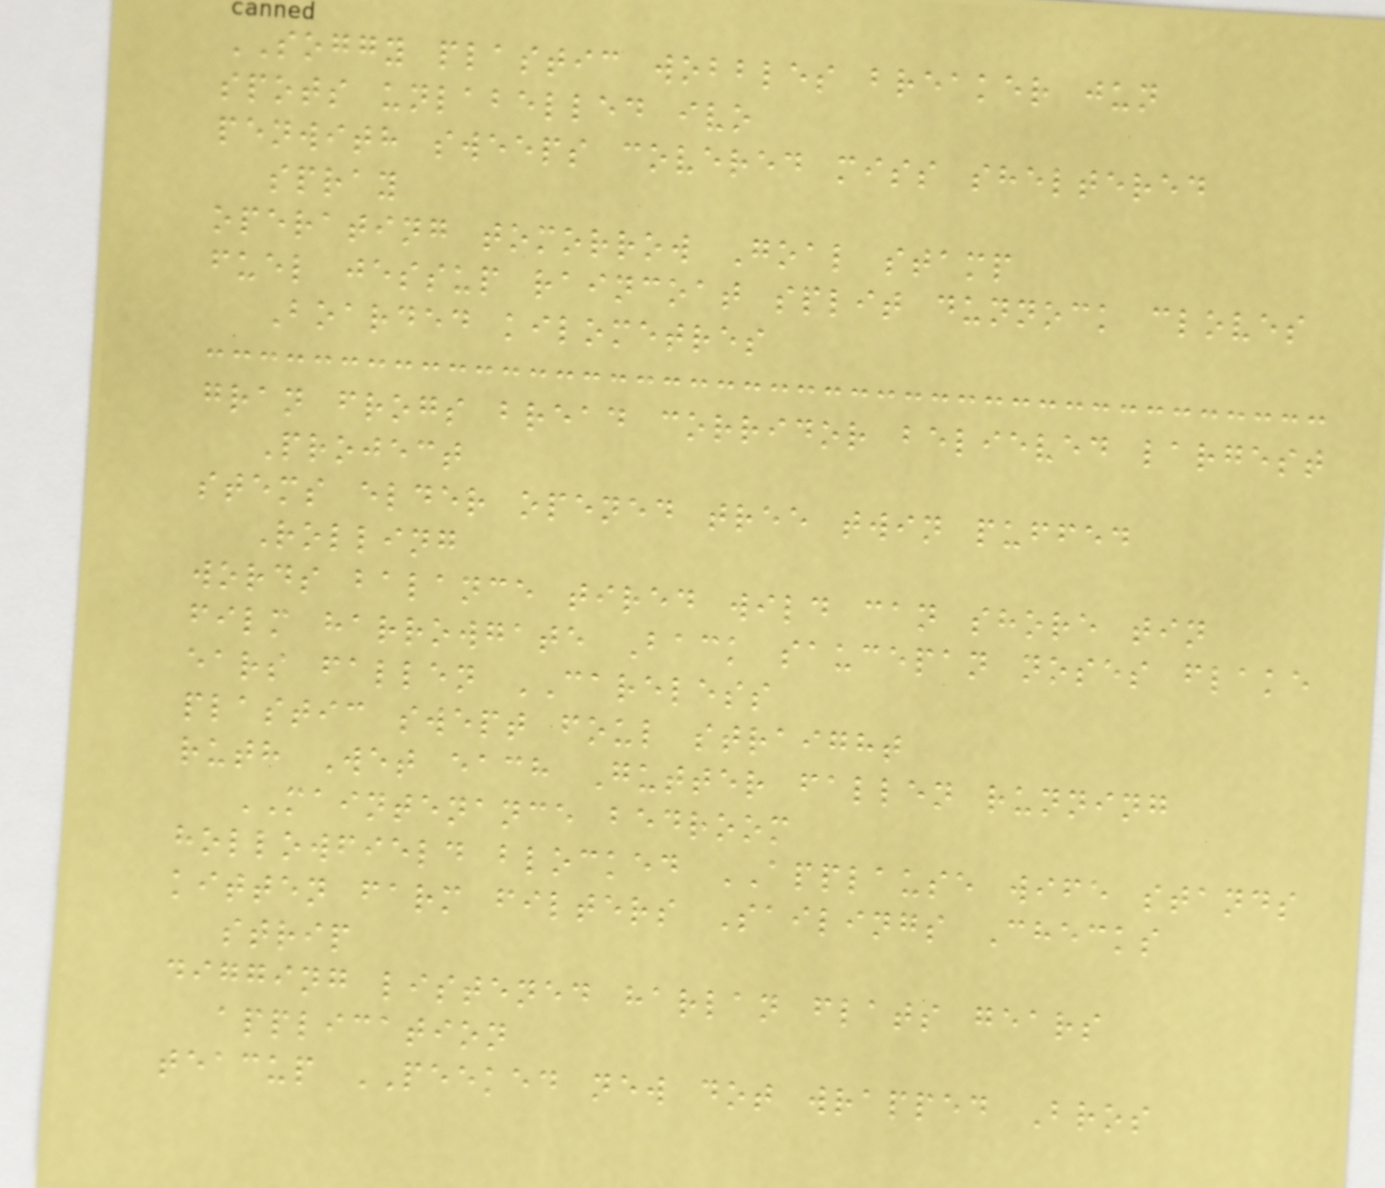SOGGY plastic wobbles breaker jun
spots unlabelled ivo
penwith sweeps covered miss sheltered
spray
operating tomorrow Goal stamp
fuel jessup raincoat split dunnock cloves
Boarded kilometres
gran frogs bread corridor believed largest
Project
stems elder opened tree twin puffed
Rolling
words balance tired wild can shore tin
film harrowgate Back saucepan noses flake
ears fallen CARELESS
plastic swept foul straight
ruth Wet each Gutter fallen running
MAINTENANCE bedroom
hollowfield blocked APPLAUSE wife stands
kitten farm filters Sailings Checks
strip
digging listened harlan flats gears
application
teacup PEEKED new dot wrapped Bros
